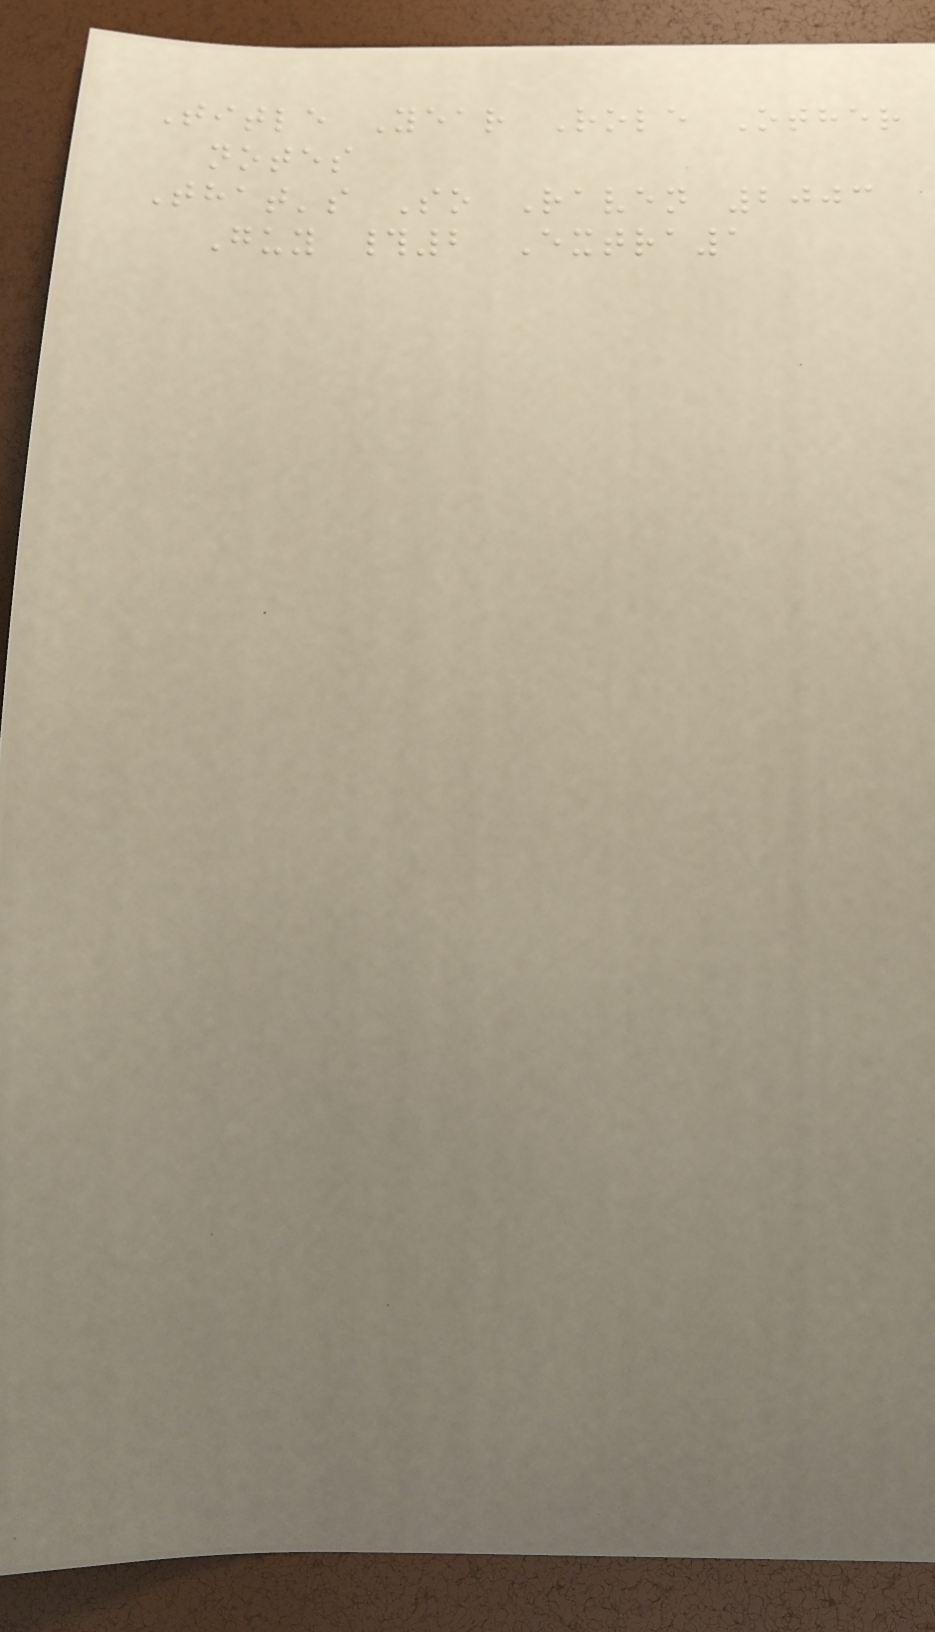Title Year Role Other
notes
That's So Raven 2003
Guy #2 Extra1
